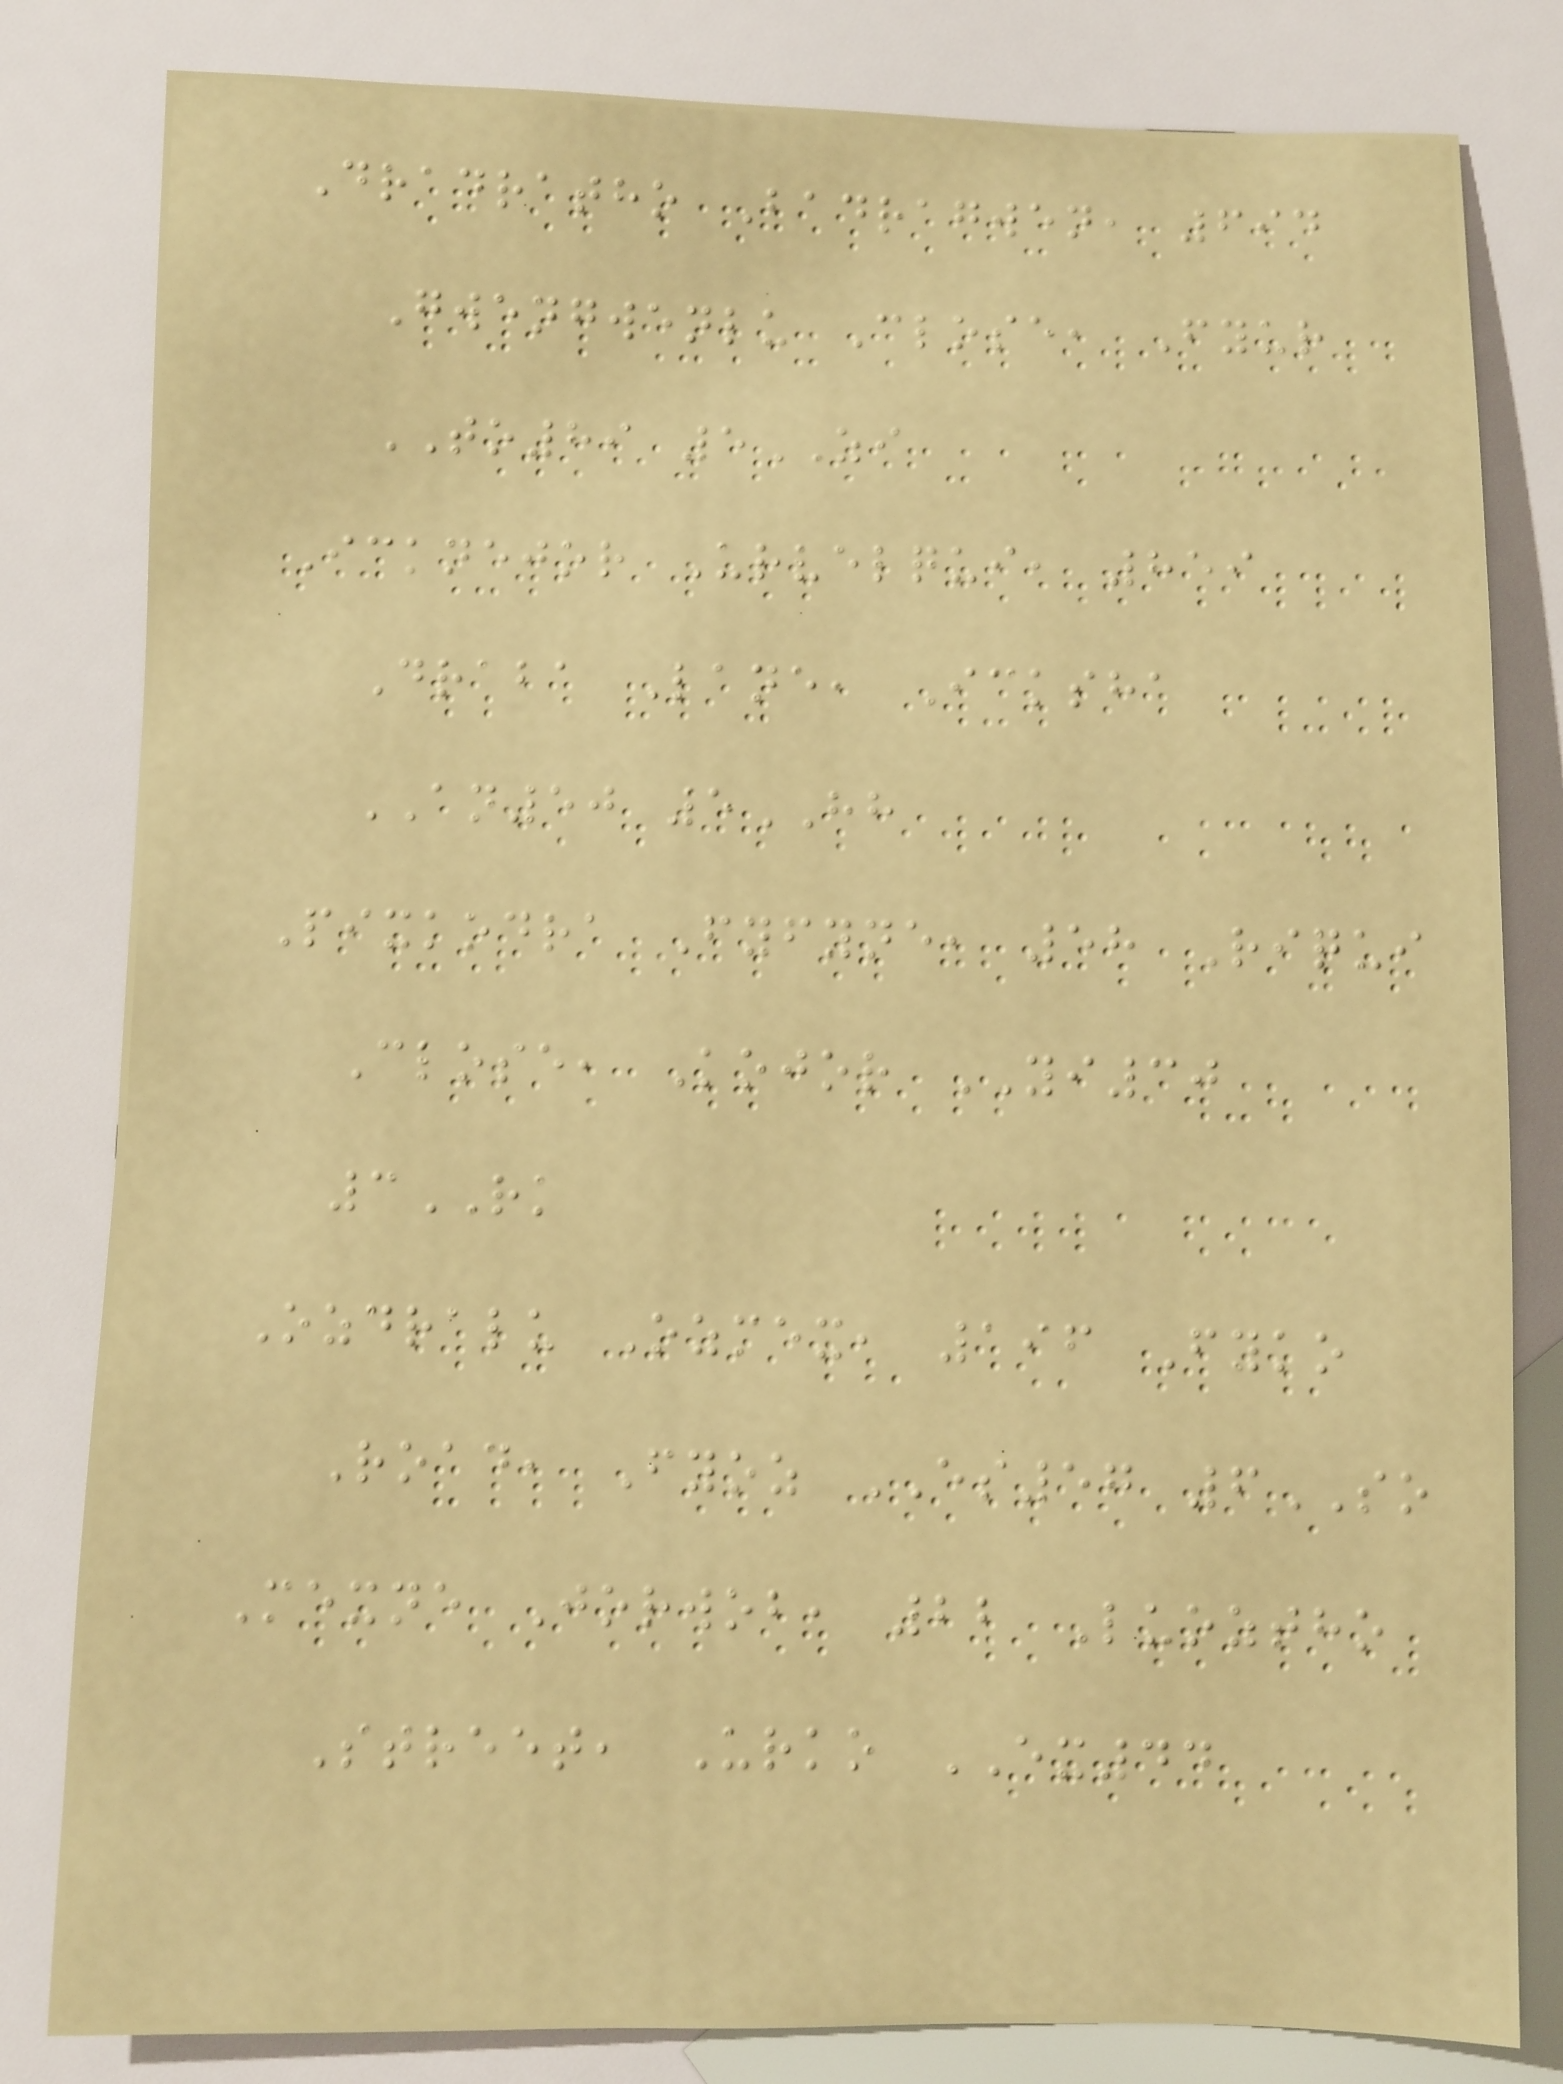Dradratho Badragwen, 694
Gwengwenlu Close, Fyur
TO89 5ZI
Icknejor Urvelqui, 859
Draba Lane, Icksha
AN50 5HH
Pixkodra Fyfyne, 58 Riqui
Close, Kojor YI30
3RK
Ozdralu Ozmex, 196 Fyko
Road, Fyoz ES57 6SO
Mexne Jorwob, 22 Luoztho
Street, Urko EX44
